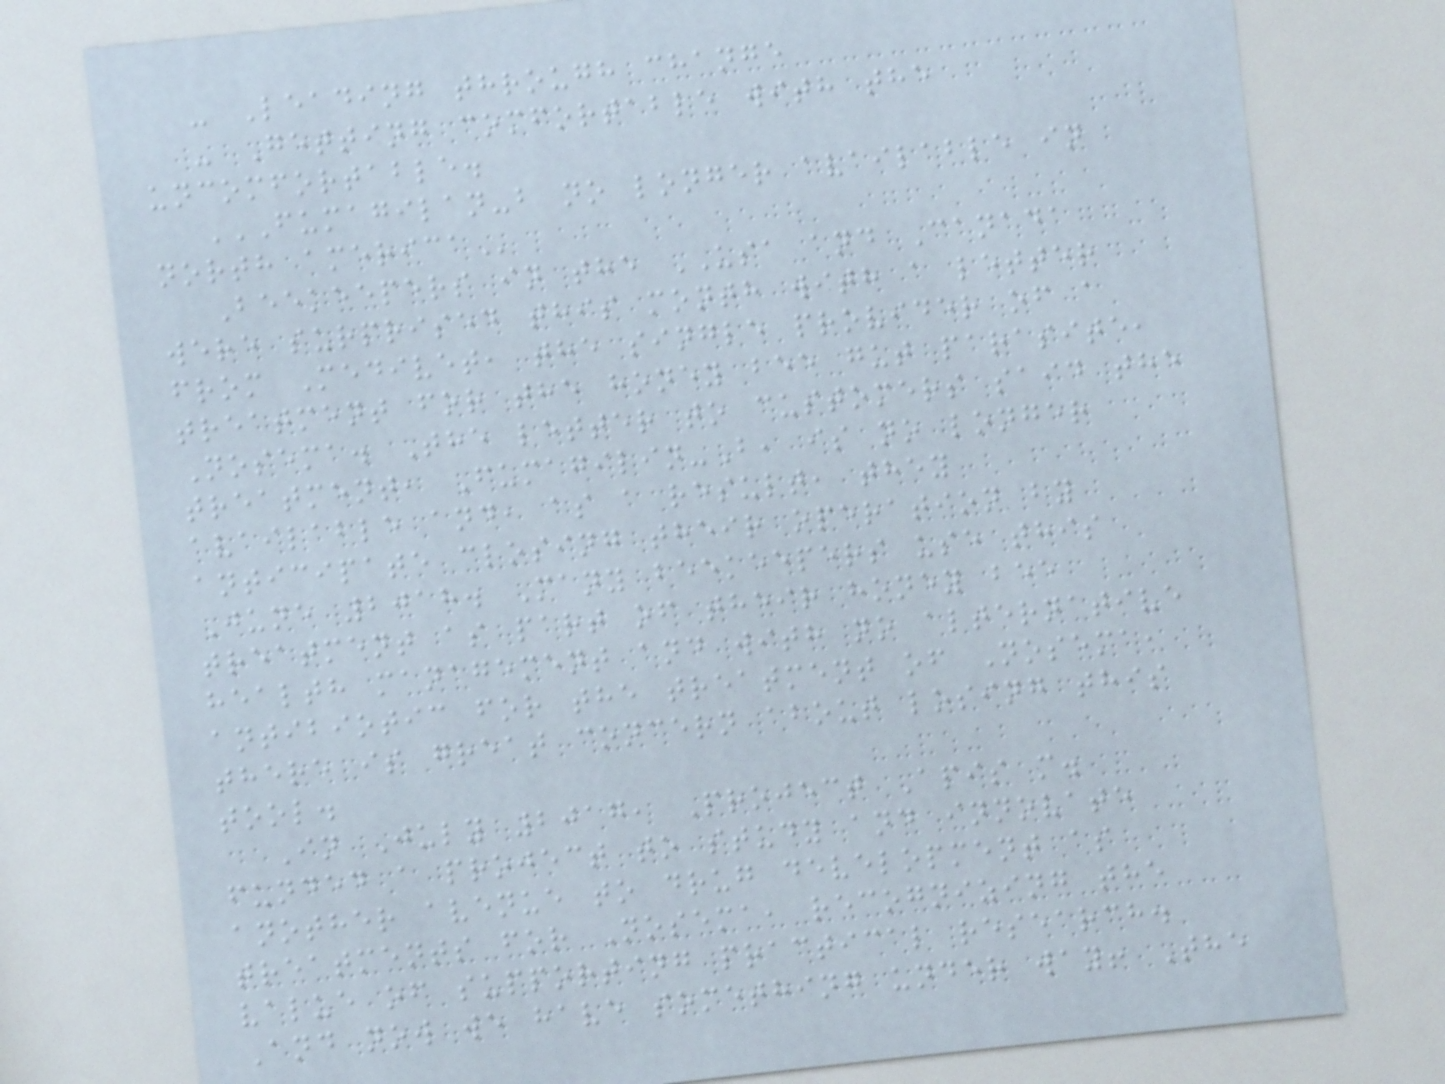- Leading through change
- Getting comfortable with the
uncomfortable.
FUMAGILAN-B NO LONGER AVAILABLE IN
NORTH AMERICA
Beekeepers in the USA and Canada
were surprised this month with a letter
from Medivet, the single provider of a
treatment for the honey bee gut parasite,
Nosema. The letter to customers said the
treatment, Fumagilin-B, is no longer
available and, as a result, they
anticipate closing their operation by
June 2018. Many beekeepers use this
treatment as part of their honey bee
health management and with no alternative
antibiotic for the treatment of Nosema,
there is great concern about losing this
tool.
In July 2017, Project Apis m.
funded a project to study and innovate
another avenue to drug development as
treatments for Nosema, recognizing the
value of supporting practical research.
And now we have something under way! The
